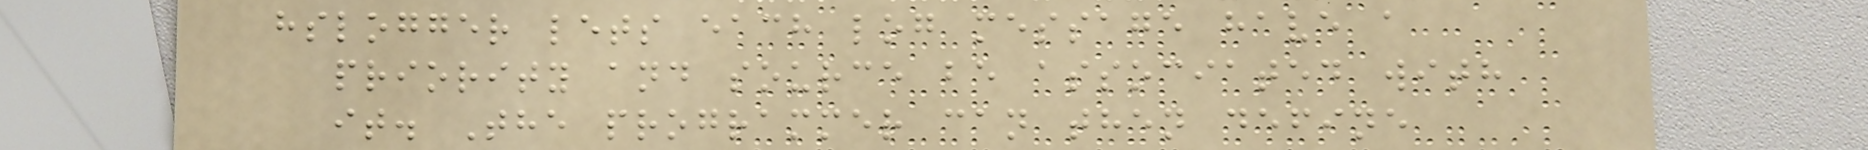hslogger lets each log message have a
priority and source be associated with
it. The programmer can then define
